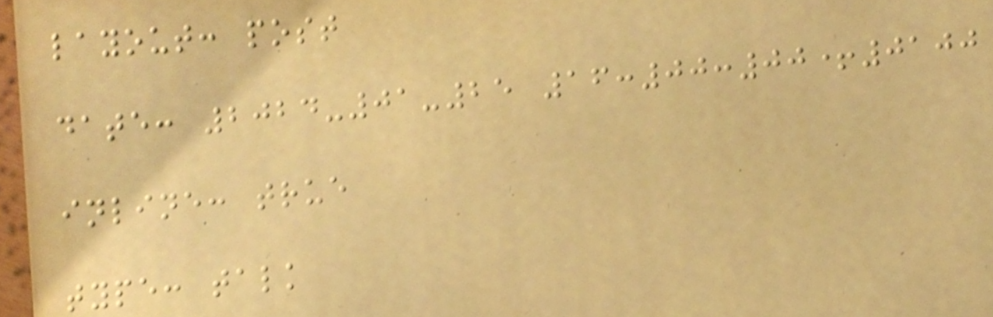layout: post
date: 2024-01-25 16:00:00+0100
inline: true
type: talk
